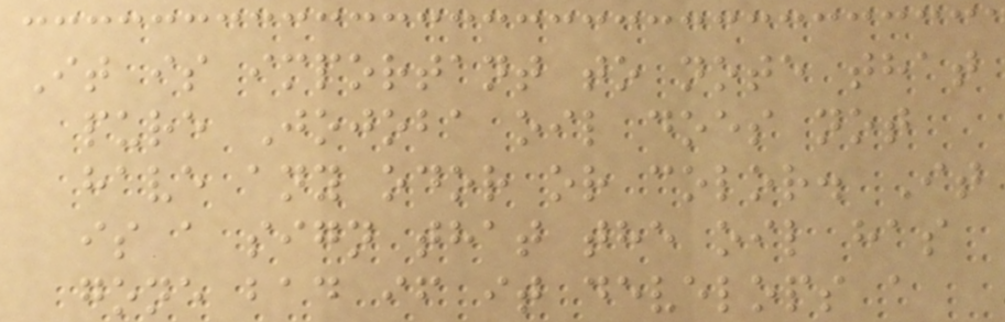It is important to note that
pure Jojoba oil does not
have any odor or color. It
is a sign that the oil has
gone bad if it develops a
